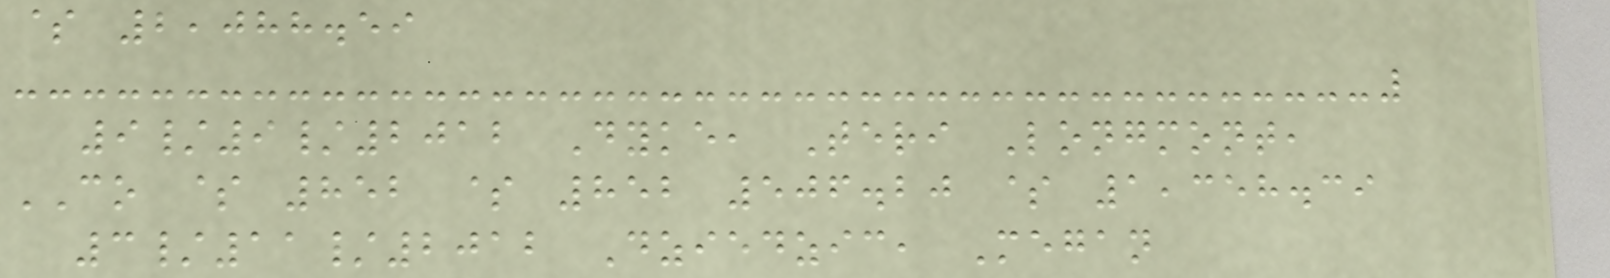$ 2,088.59
9/9/2012 Dyke, Teri Longmont,
CO $ 852 $ 852 506.20 $ 1,358.39
3/11/2012 Dziedzic, Megan
